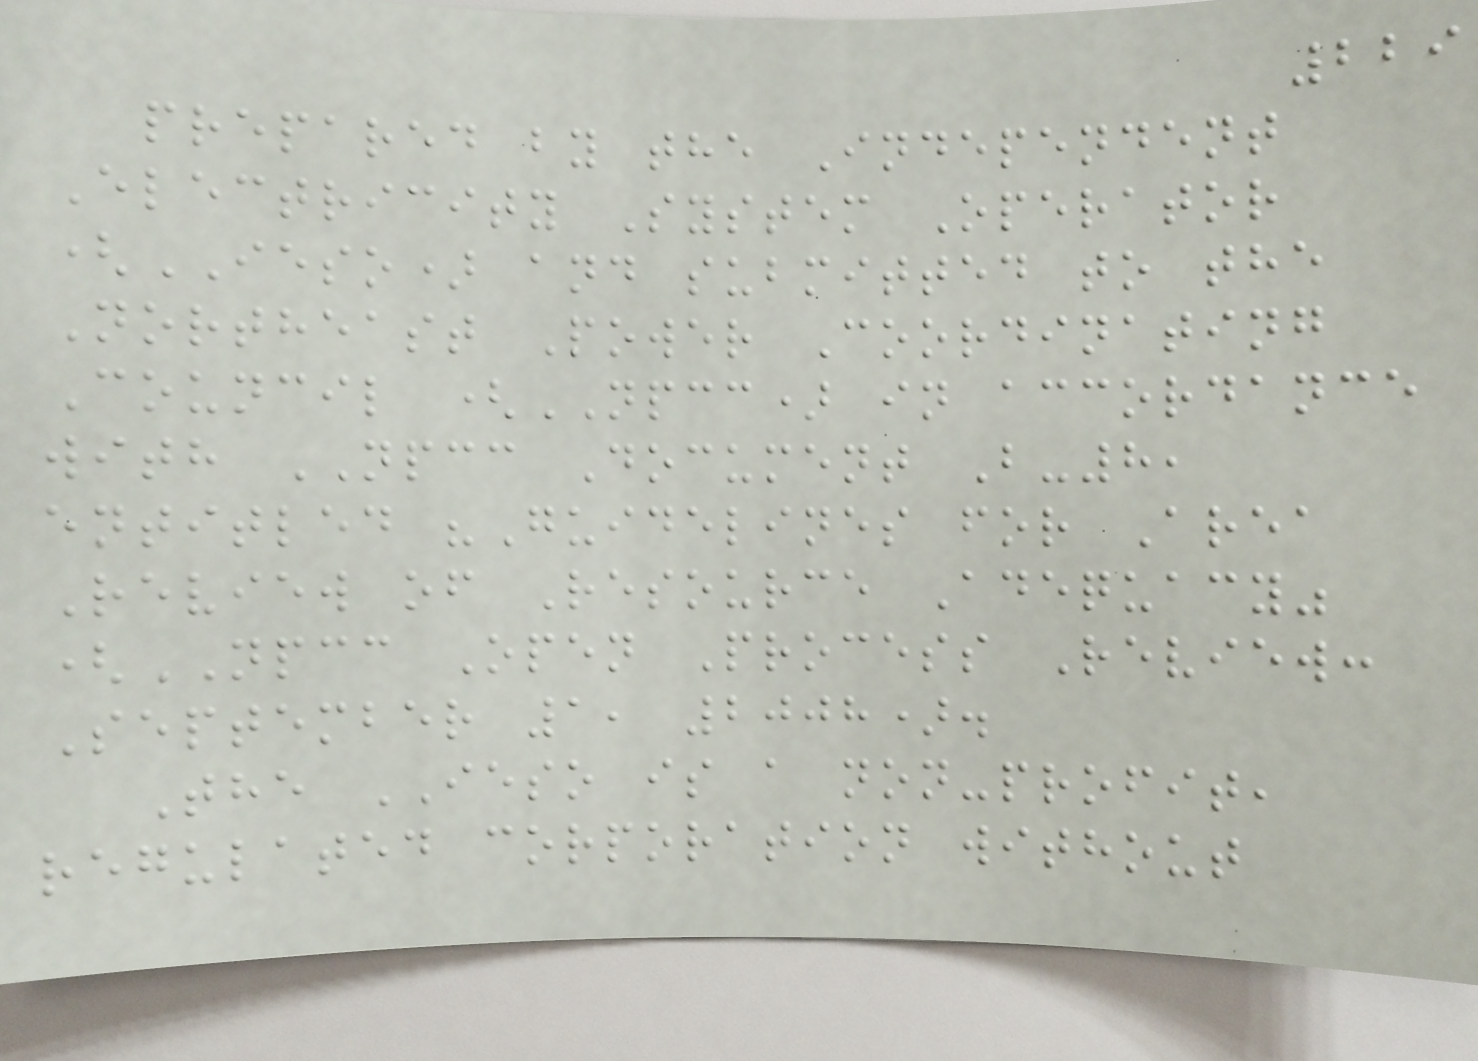229
prepared by the Independent
Electricity System Operator
(IESO) and submitted to the
Northeast Power Coordinating
Council (NPCC) in accordance
with NPCC Document B-8,
entitled "Guidelines for Area
Review of Resource Adequacy"
(NPCC Open Process Review:
September 1, 2008).
The IESO is a non-profit,
regulated corporation without
